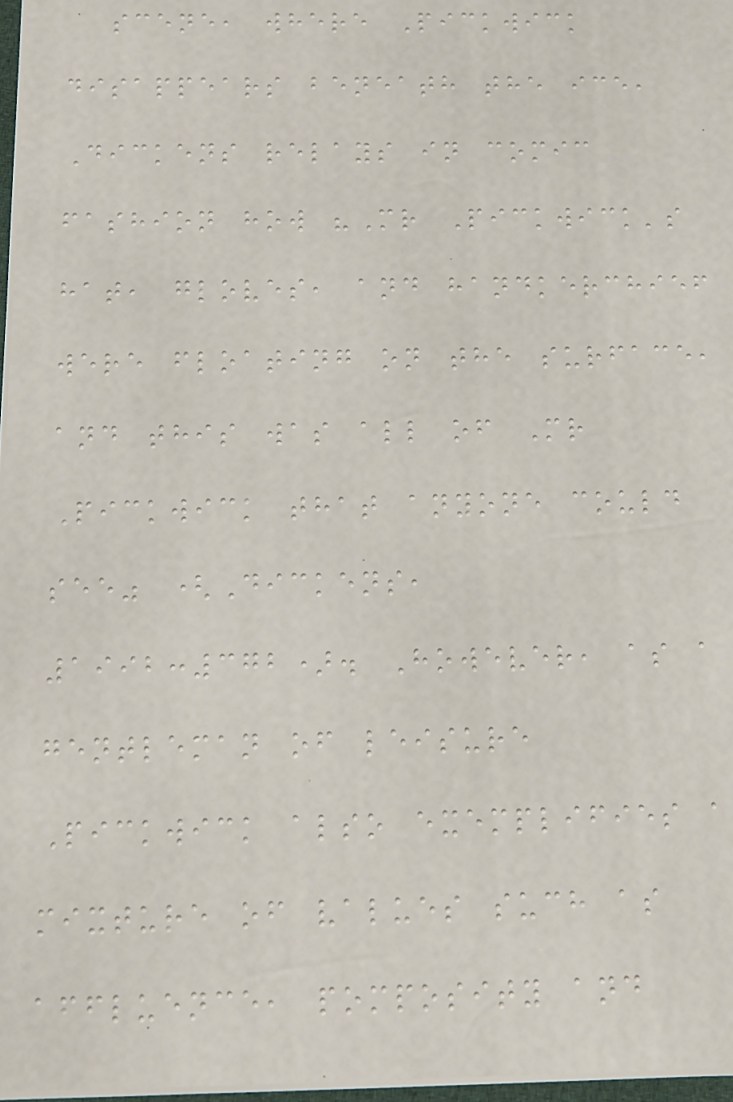scene, where Pickwick
disappears beneath the ice,
Dickens relays in comic
fashion how "Mr Pickwick's
hat, gloves, and handkerchief
were floating on the surface,
and this was all of Mr
Pickwick that anyone could
see" (Dickens,
1992:372). However, as a
gentleman of leisure
Pickwick also exemplifies a
mixture of values such as
affluence, pomposity and
